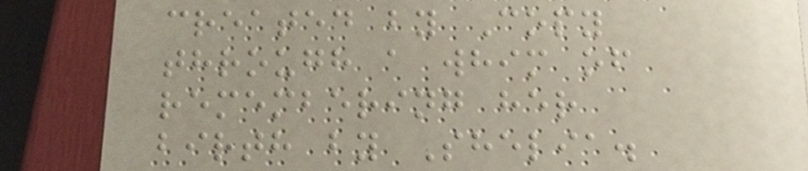created by Copy
through a whim of
remembering her
birth by Shelia.
